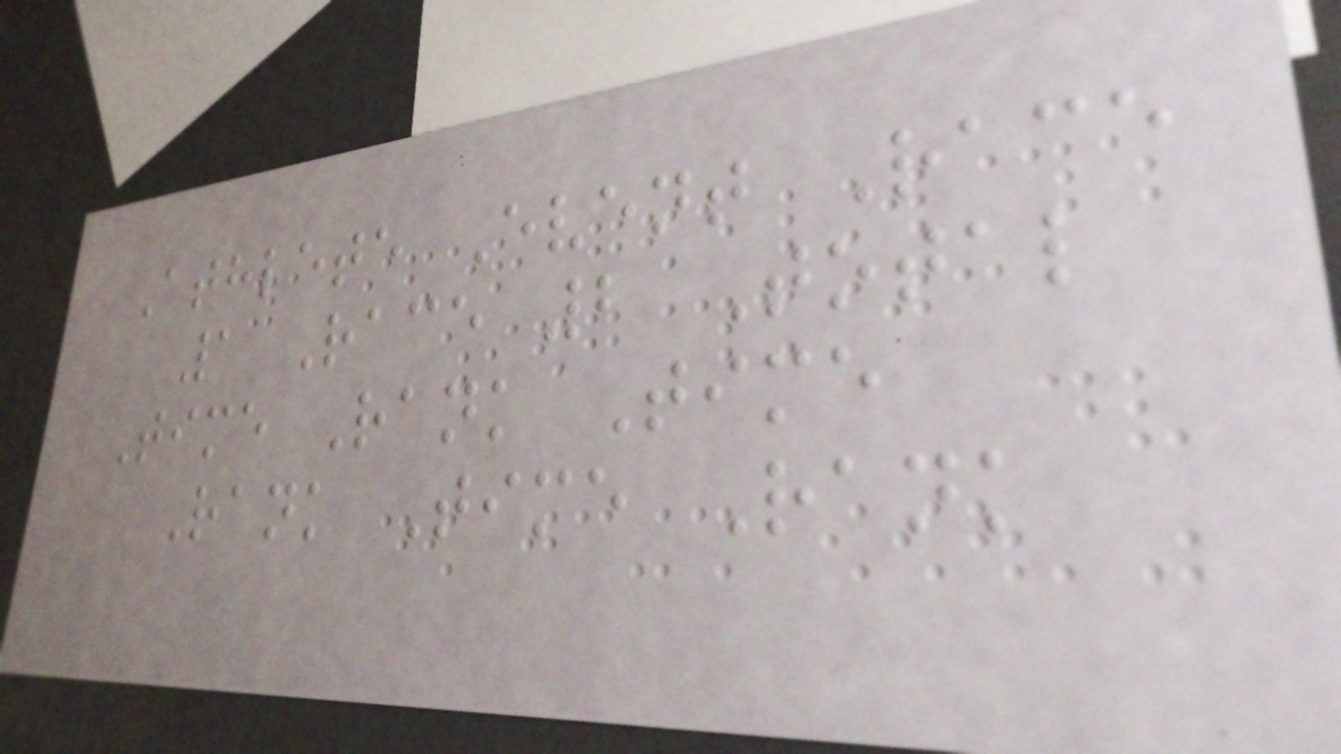Athlete Event Race
1 Race 2 Total
Time Rank Time
Rank Time Rank
